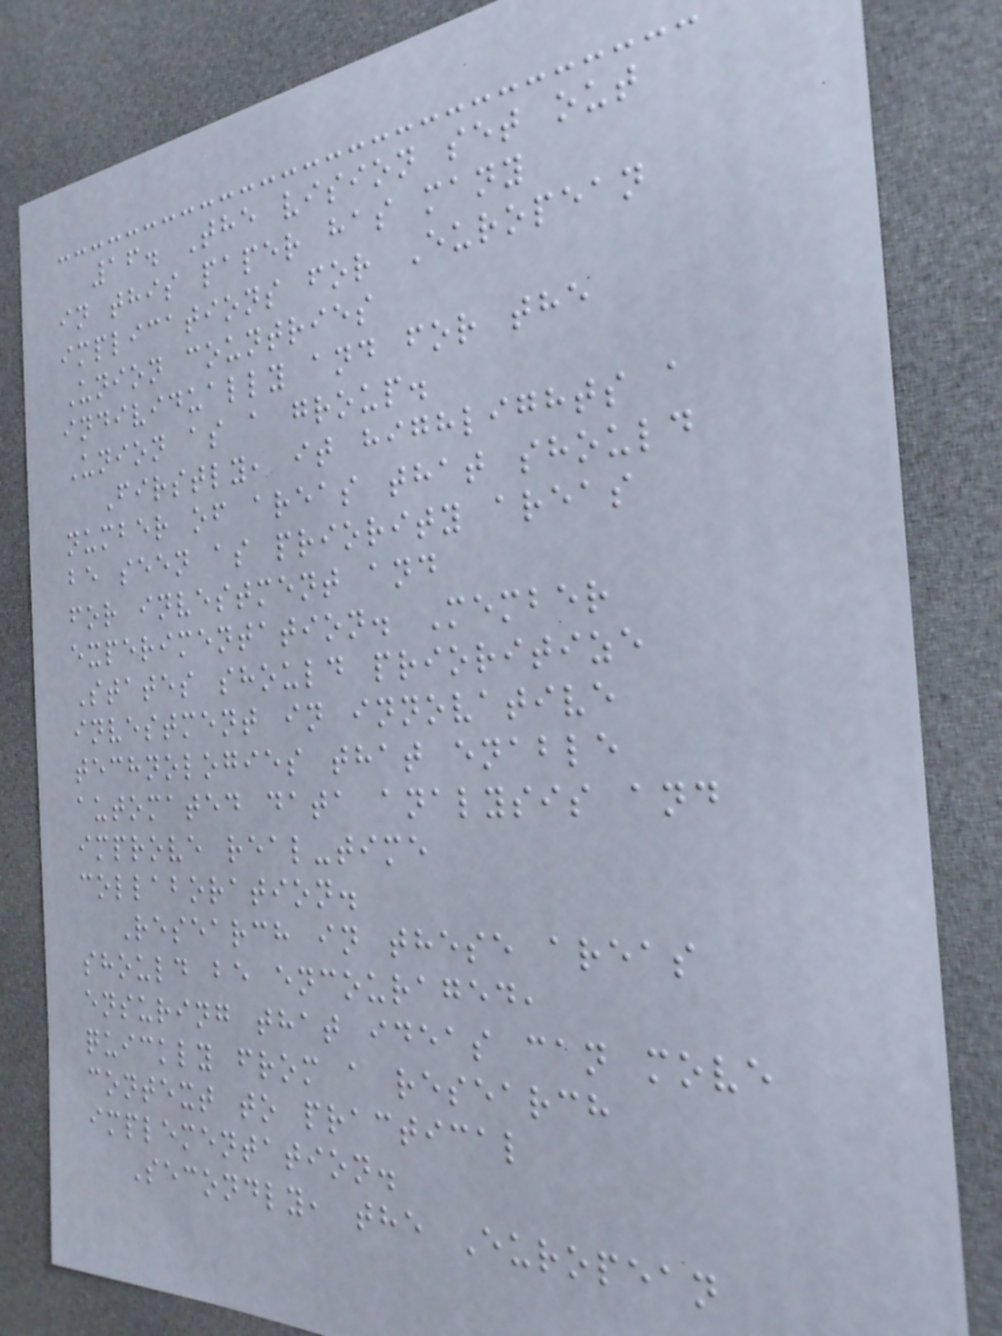16. The vision set out
in this paper has many
implications for European
Union countries
individually and for the
Union as a group.
Firstly, it highlights a
number of areas that should
be seen as priority areas
for investment and
experimentation. Member
States should prioritize
investment in innovative
technologies that enable
automated data analysis and
improve real-time
collaboration.
Research in these areas
should be encouraged,
ensuring that ideas can move
quickly from a research
context to practical
implementation.
Secondly, the European
